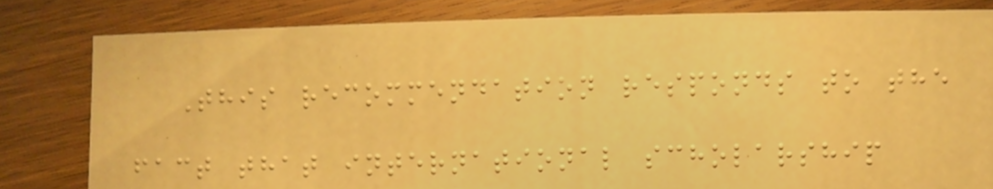This recommendation responds to the
fact that international scholarship
